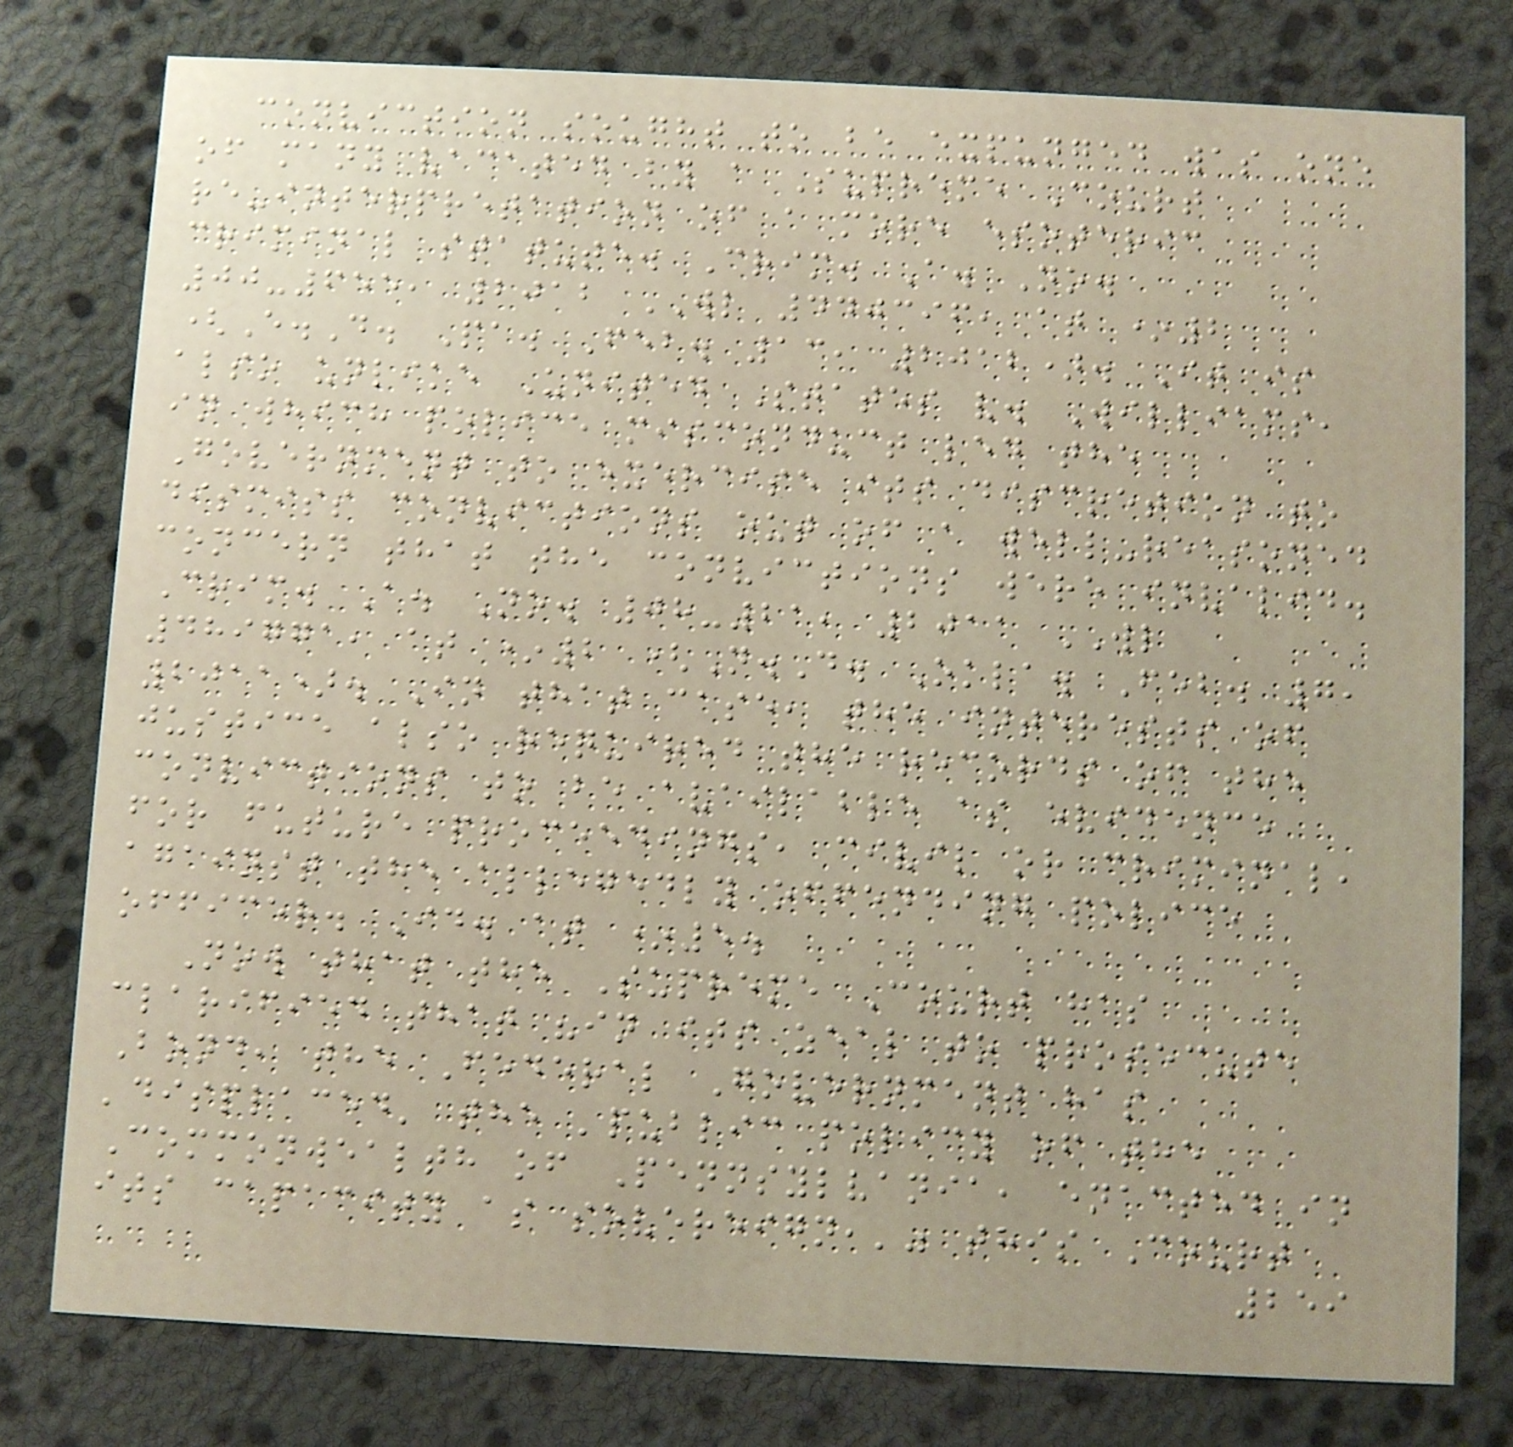conviction sought to be expunged was one
of many vacated by a Supreme Court
re-interpretation of a more esoteric
criminal statute. Crim. A. No.
00-655, 2012 WL 440396, at *2
(E.D. Pa. Feb. 13, 2012). It is
also unlike United States v. Williams,
in which police misconduct led the
Government to exercise its discretion to
dismiss convictions out of a well-reasoned
concern that the convictions were invalid.
Crim. A. No. 08-21, 2011 WL
489771, at *2 (N.D. Okla. Feb. 7,
2011). In that case, the interests of
justice also required the records of the
convictions to be available as evidence
for future proceedings, civil or criminal,
against the allegedly offending police
officer. Id. at *5.
Now that the Supreme Court has
clarified that "in its zeal to prosecute
Bond, the Federal Government has
'displaced' the 'public policy of the
Commonwealth of Pennsylvania, enacted in
its capacity as sovereign,'" this Court
259
